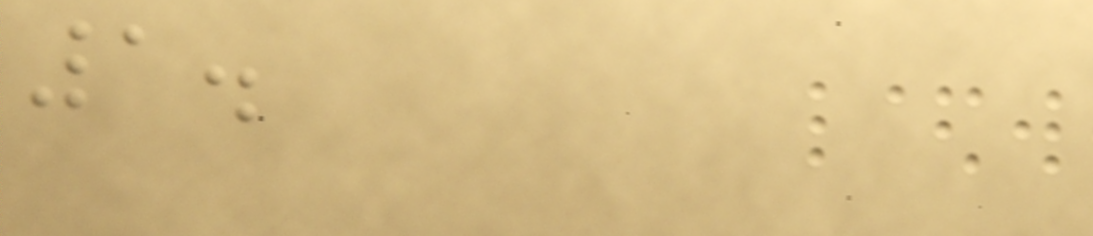1.
